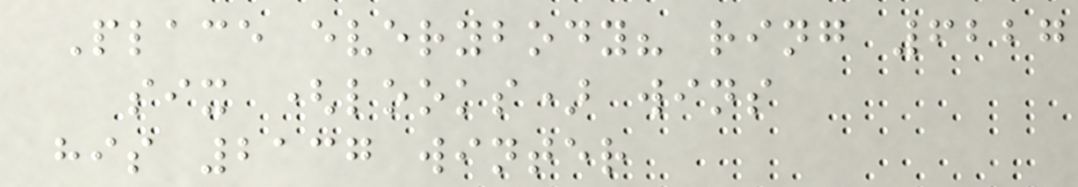Place everybody? ring 6227
six (looks) wins
his 2137 winter
